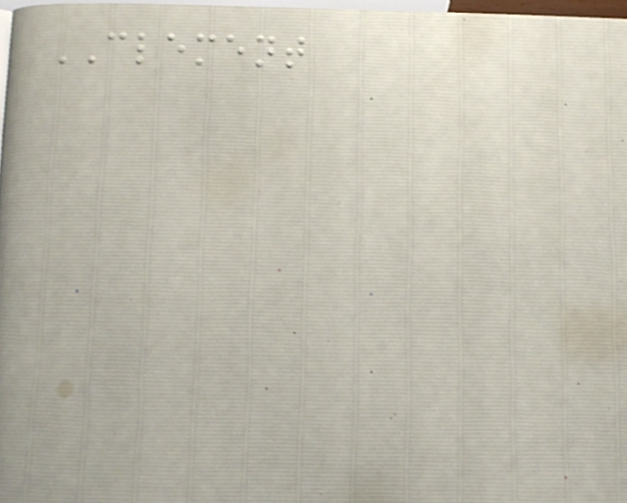CLEMENT
